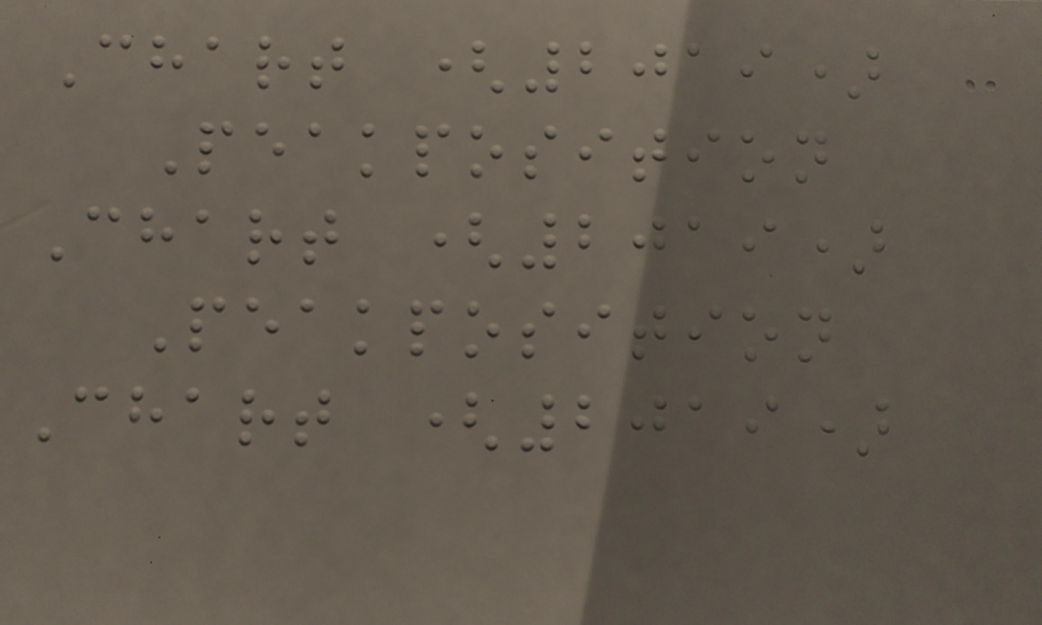Chart (2019)
Peakposition
Chart (2019)
Peakposition
Chart (2019)
